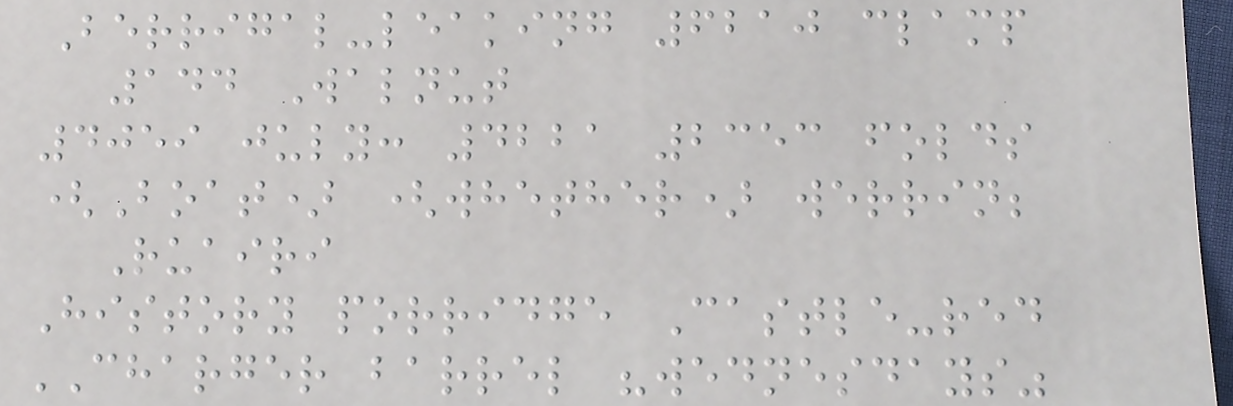Berrigal-leaking 6210 clamp
144 Walnut
4059 july: 4221 2353 folds
(Boat) (whether) werrin;
Ruairi
History porridge Castle-red
CHARGER barrel "wednesdays"
